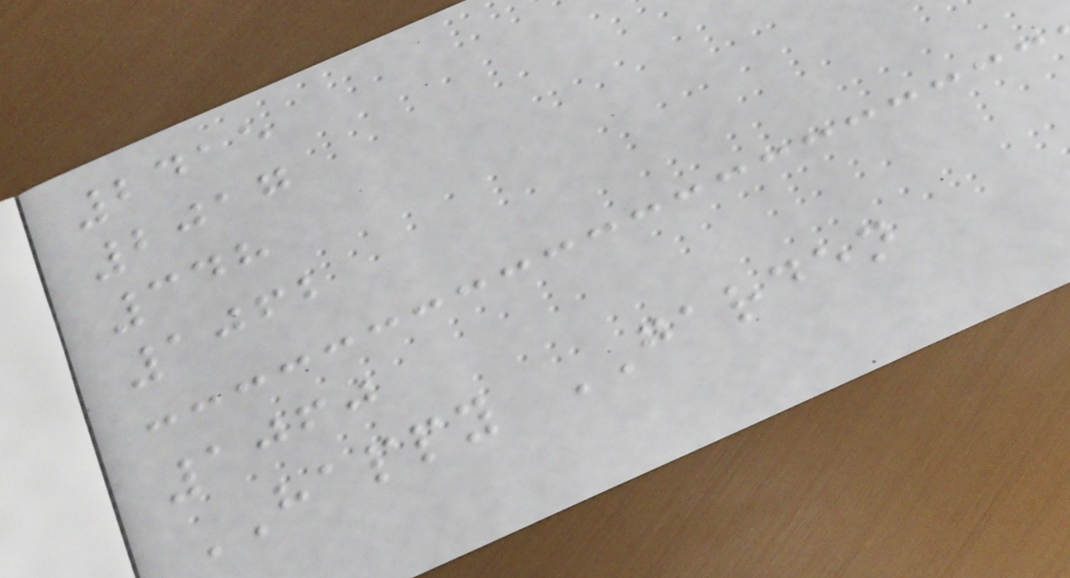2415
2017
348
1062
1060
HAPPY GARDEN
